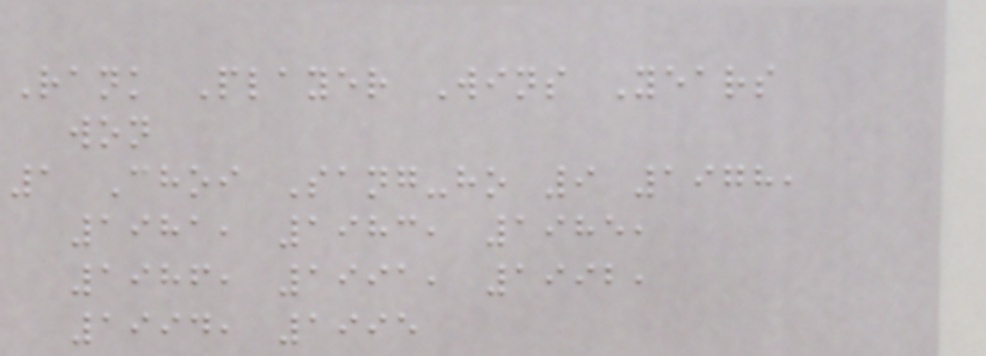Rank Player Wins Years
won
1 Choi Sang-ho 9 1978,
1981, 1983, 1985,
1986, 1991, 1992,
1994, 1995
